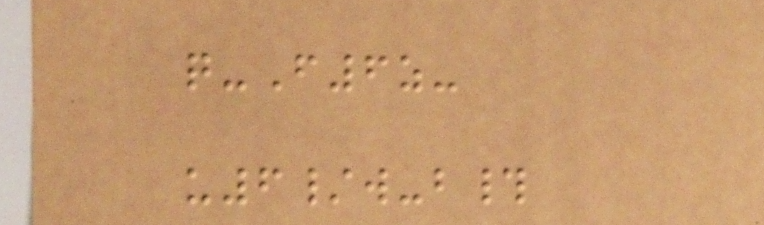q-F6z-
u6/w-b#
